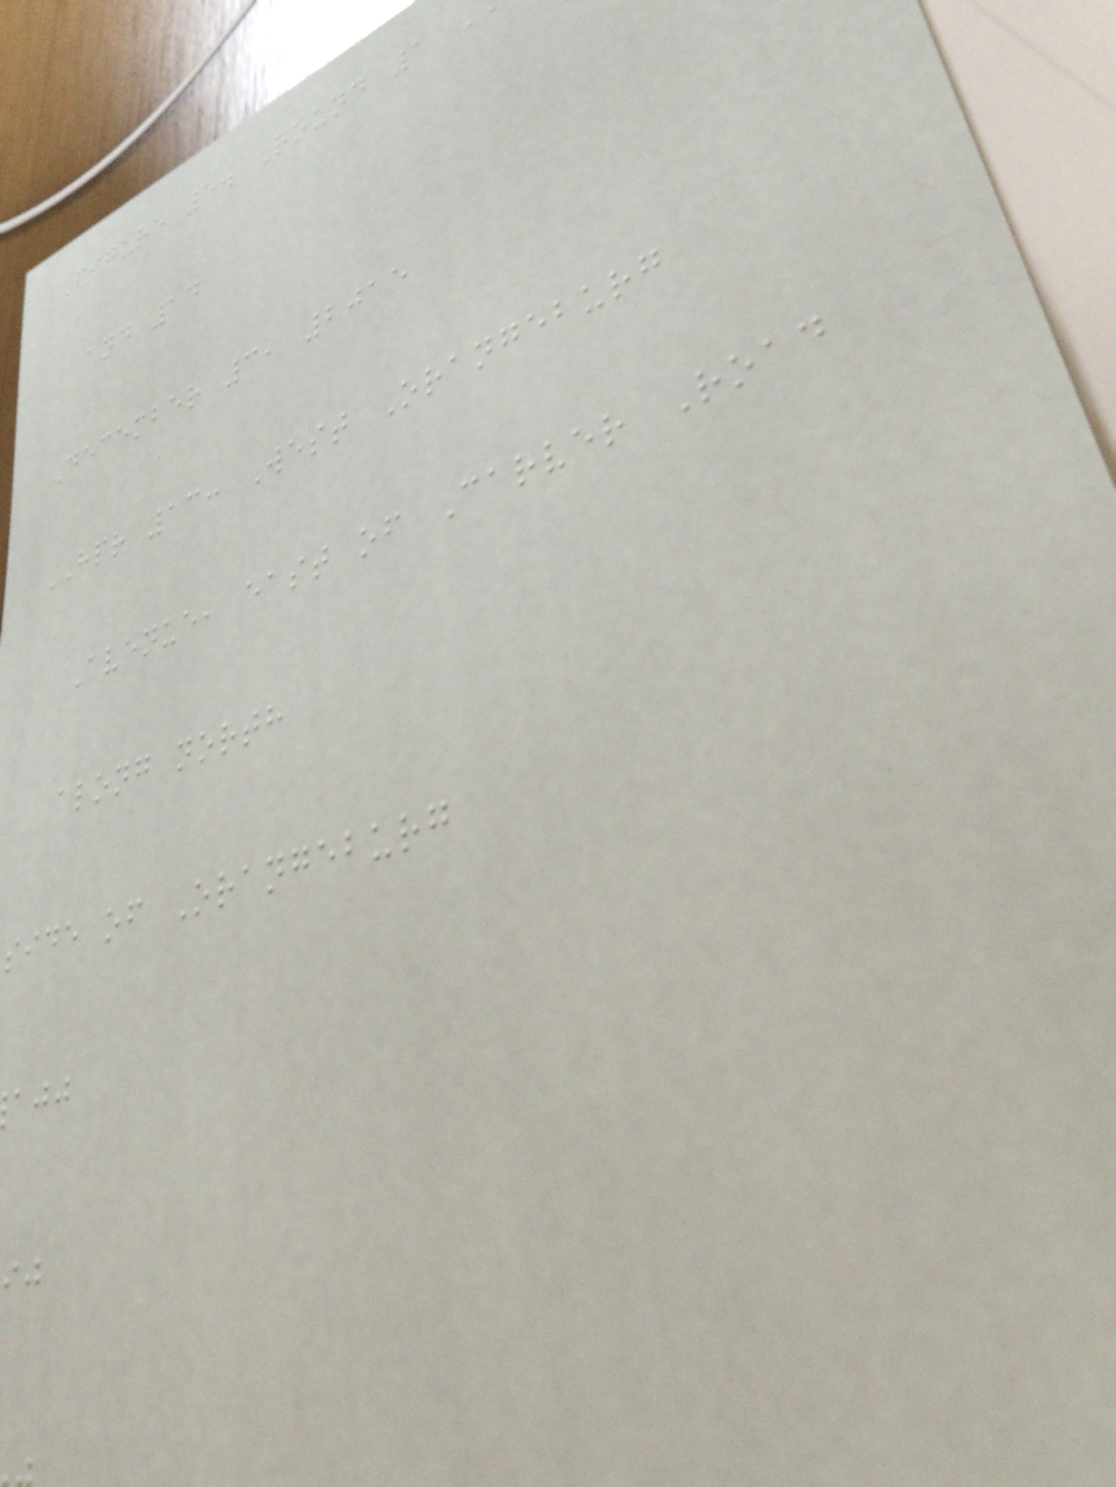Figure 5. Round 1
and 14
December 3, 2015
HPR 13: West Orangeburg
Avenue, east of Carver Road
along north
side of Orangeburg
